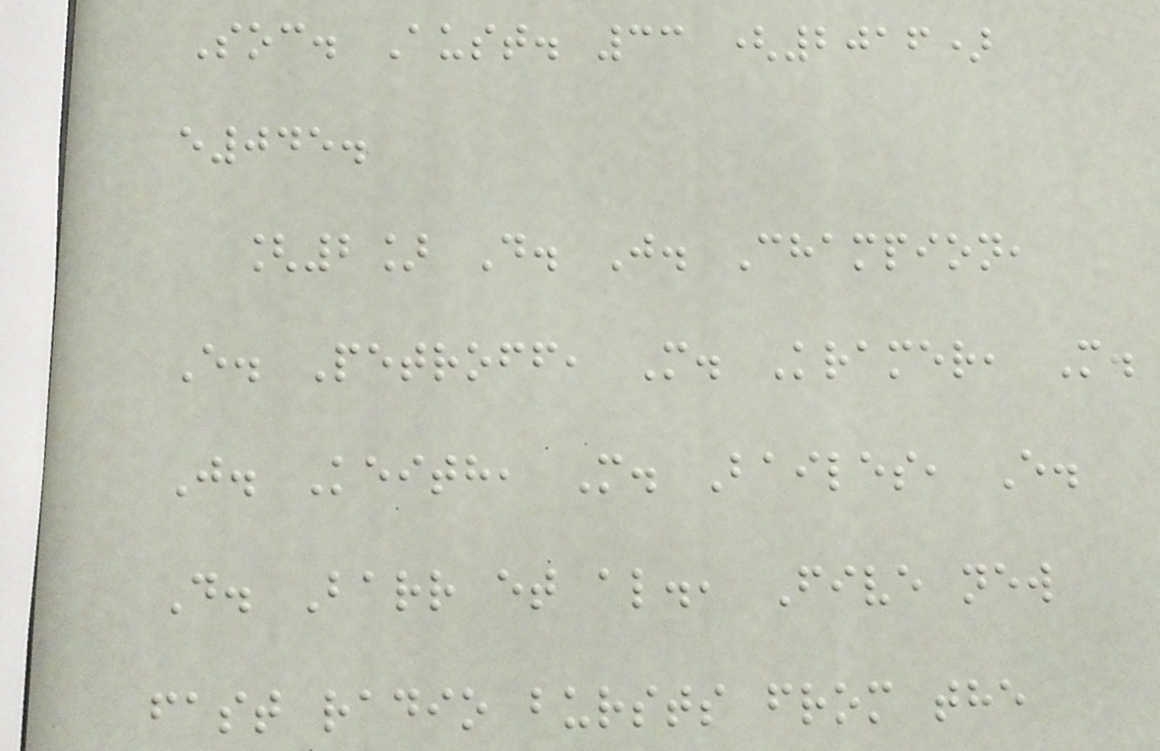Soc. Aust. 33 (2016)
e045.
[2] D. J. Champion,
E. Petroff, M. Kramer, M.
J. Keith, M. Bailes, E.
D. Barr et al., Five new
fast radio bursts from the
